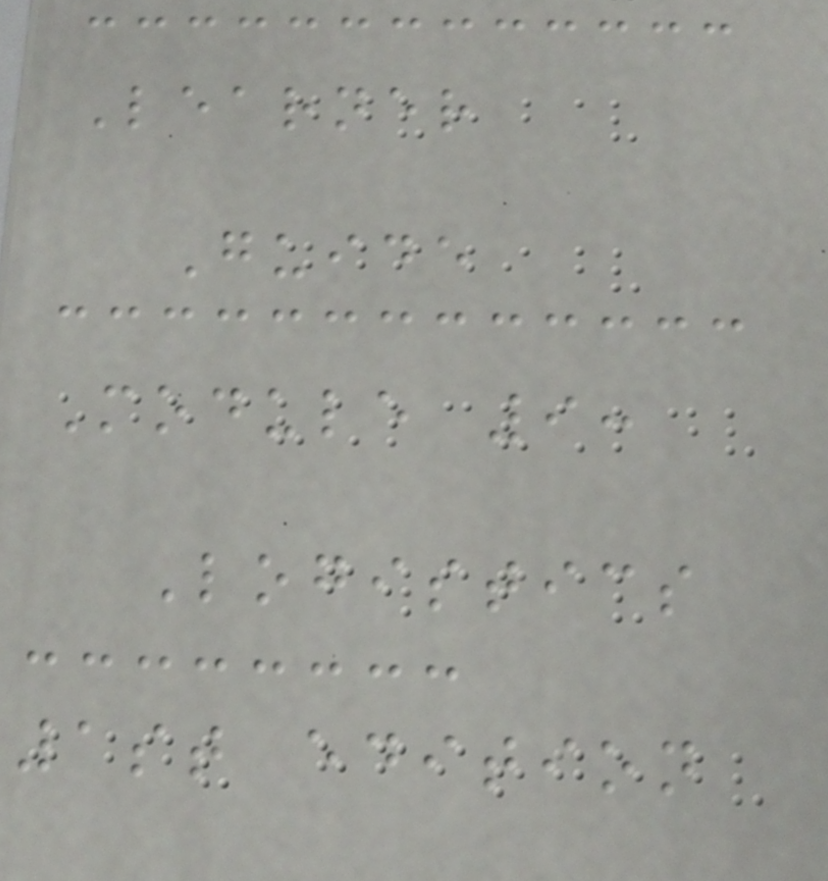Learner
Guide
Module 9:
Logistics
1st edition
